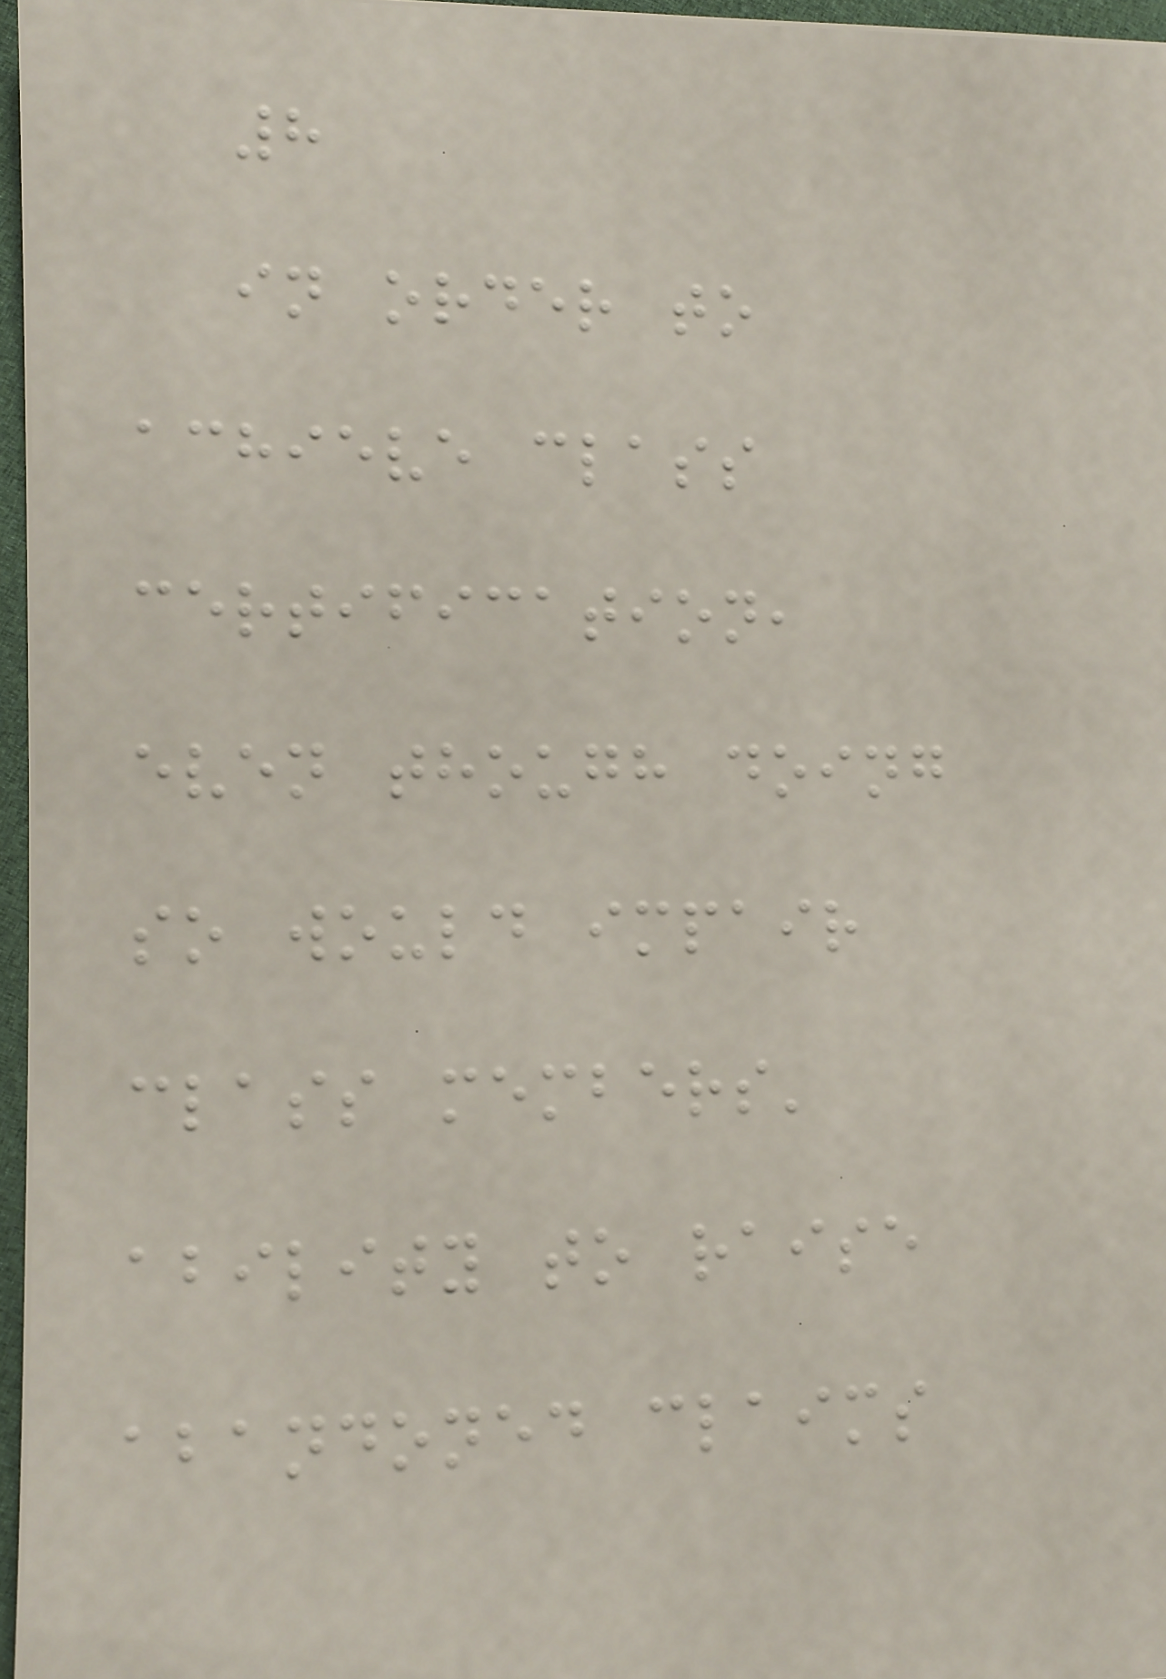8
in order to
achieve class
certification,
even though doing
so would impair
class members'
ability to raise
abandoned claims
